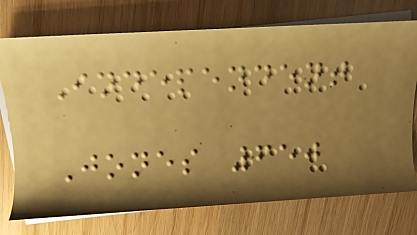Independent
Jones 650
